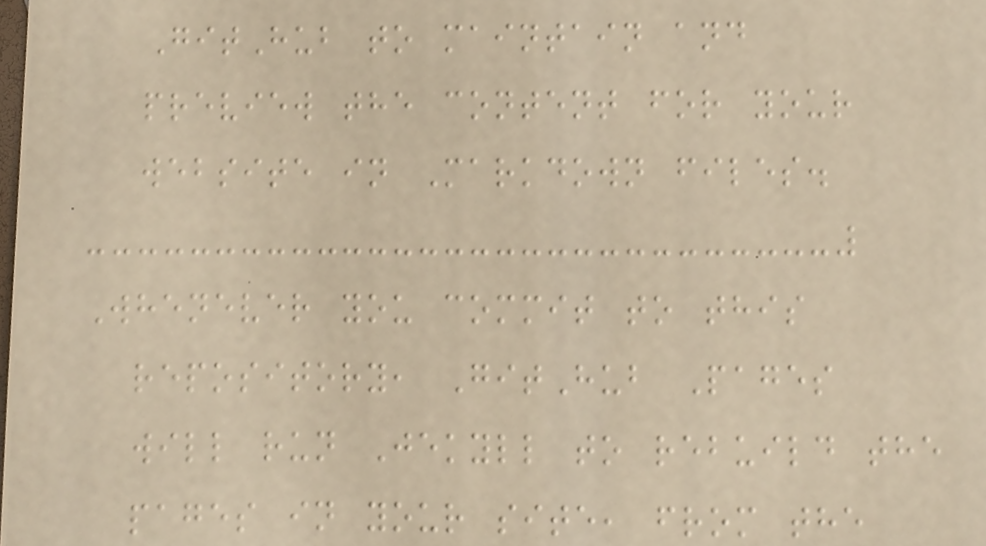GitHub to maintain and
preview the content for your
website in Markdown files.
Whenever you commit to this
repository, GitHub Pages
will run Jekyll to rebuild the
pages in your site, from the
